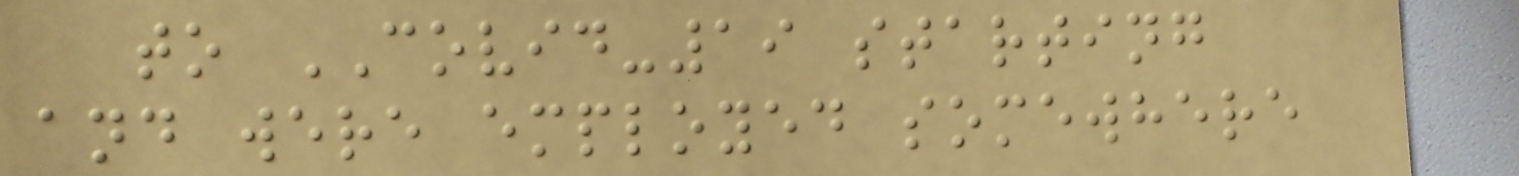to COVID-19 starting
and were employed somewhere
